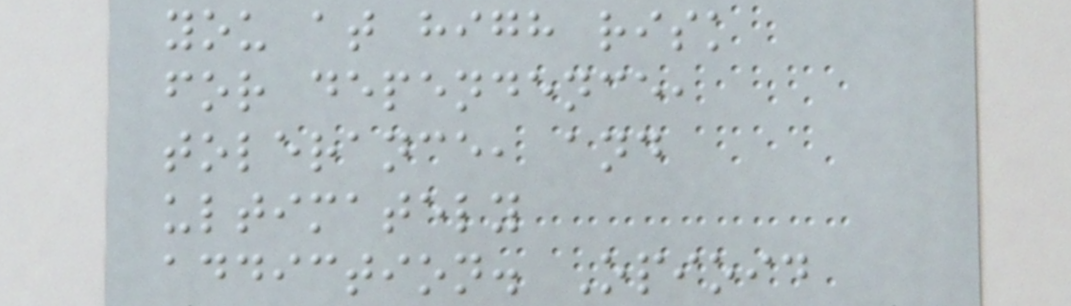you at high risk
for dependence,
tolerance, and
ultimately
addiction. Opioid
